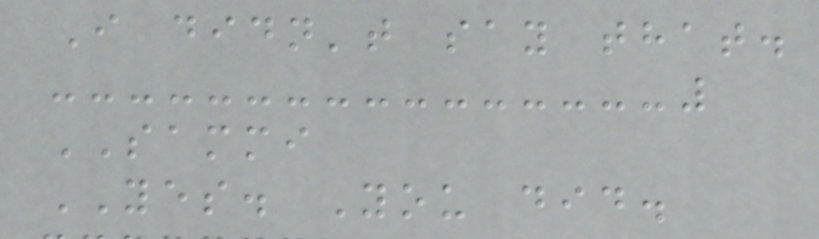I didn't say that.
SAMMI
YES. You did.
